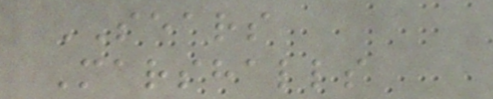SEARS
Marshalls
